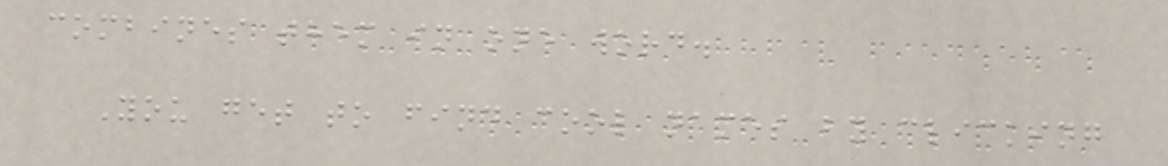combines them in one word.
You get to find cool names by clicking
